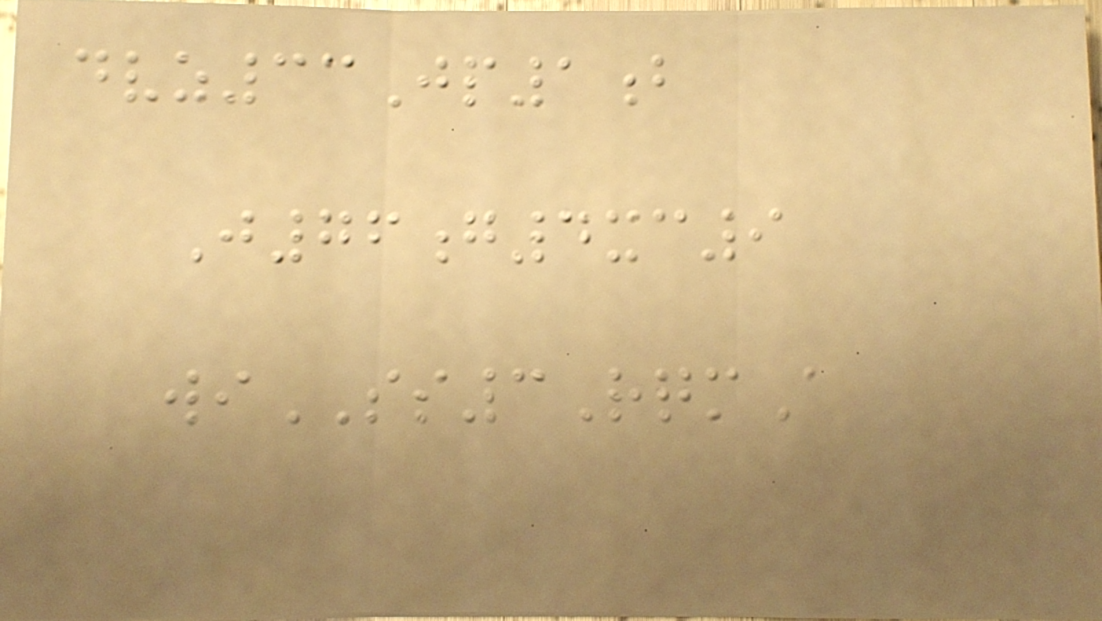dvz33Jp1b
J76g4xc9
wiSS3RqmA
